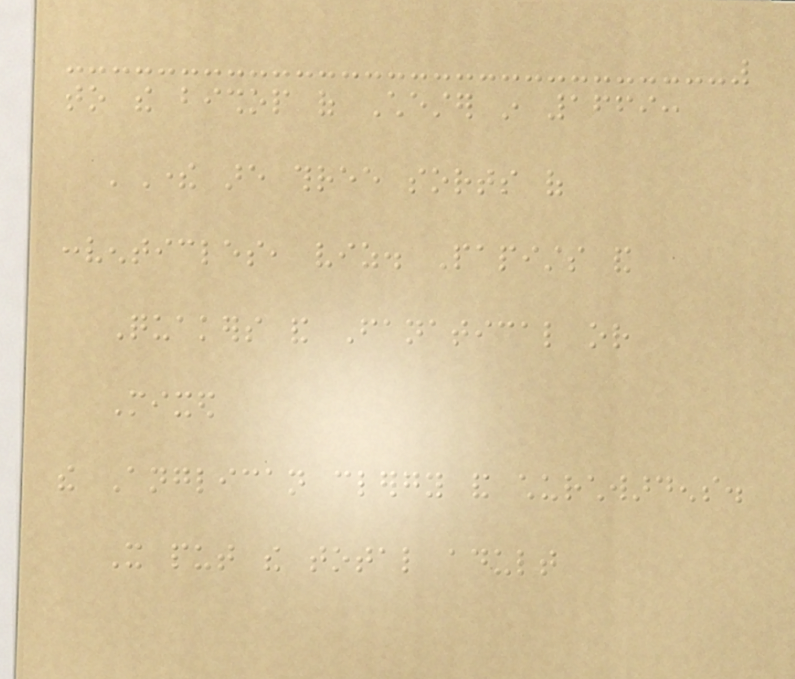to the bishop of Chester in 1669:
'There are three sorts of
conventicles, viz. Papists and
Quakers and Fanatical or
Mixed
the Anglican clergy and churchwardens.
It put the total adult
